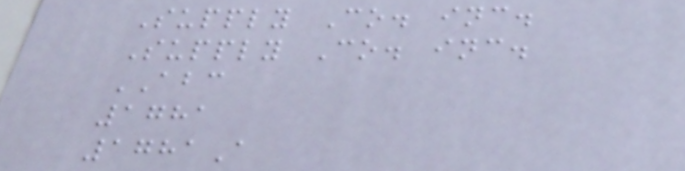Supply Co. inc.
Supply Co. inc.
ABC
1781
1781A
